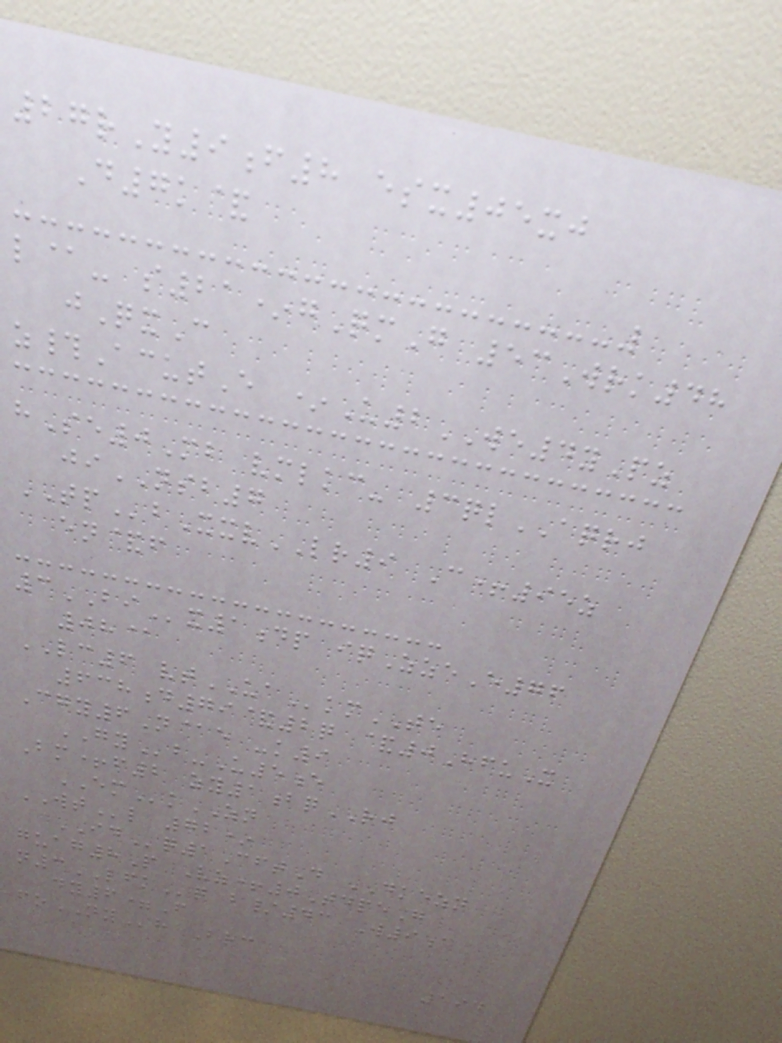27rY9f8 esx05xj
D7k&
l@- s21*gQmG 53Wrk48
jQxC
z#AcutE *U2WE4yPz
hSe0Mb vmlkc- 3qlAQRJ
jiNSB7
TPbXxvLR9 C+95z
en&f
3BIx1dp iqZzeE76
08@
LC6 vtUAkmTE
638d79&2q &0HfuX
Cgy6N@e -k9
GYb-U5e
Bm+f2 zy1bqRJ
EMkZN
WTl 72*
IDq1CftD DKEZN
guag8P Vz+0TdpeG
n3LFKq b/43 W9a
dy6=F
foNYh Brc
194
